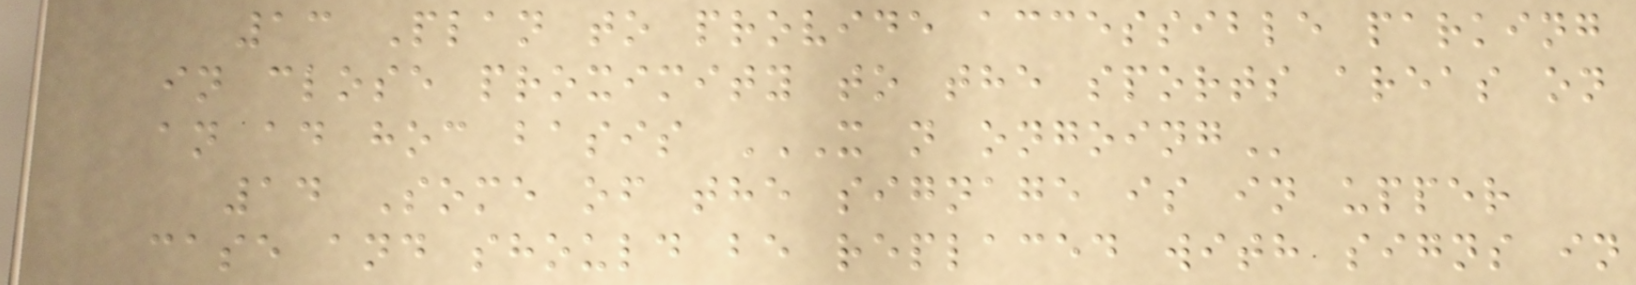13 Plan to provide accessible parking
in close proximity to the sports areas on
an ad hoc basis X N ONGOING
14 Some of the signage is in upper
case and should be replaced with signs in
